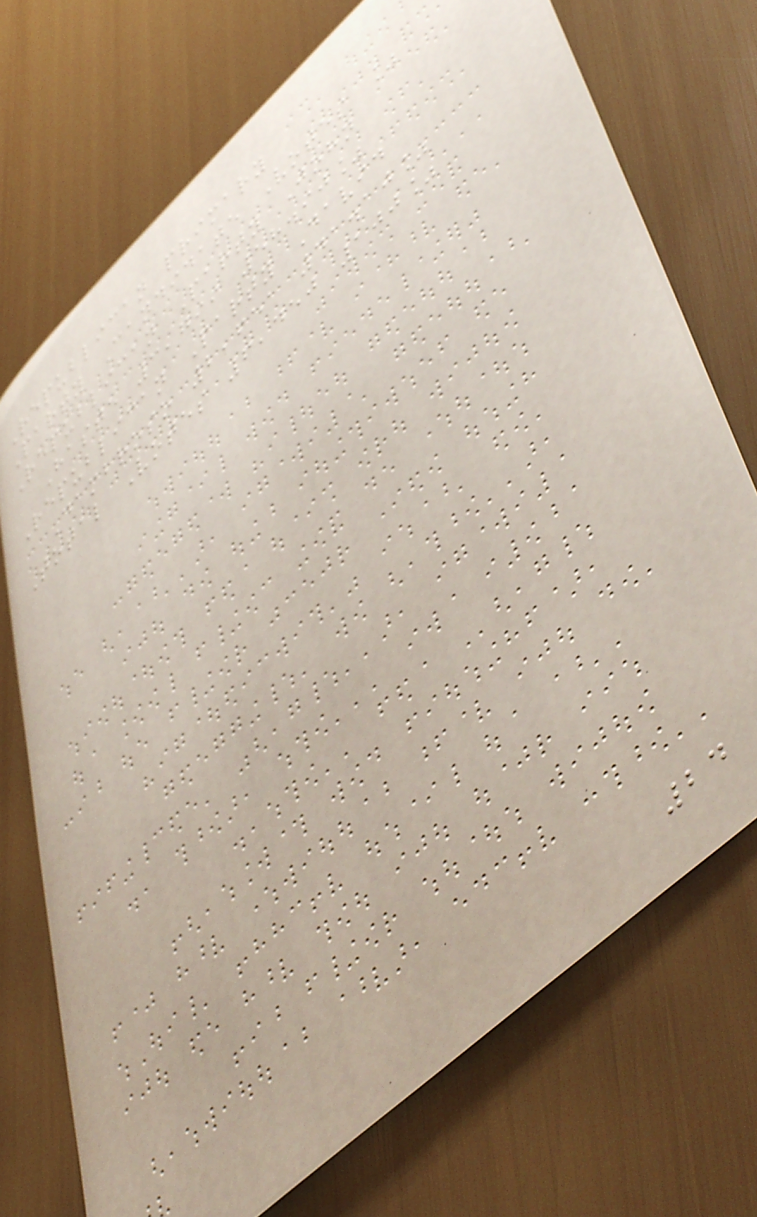Republican primary
Party Candidate Votes %
Republican Party John
Haste 3,799 58.90%
Republican Party David
Dambroso 2,651 41.10%
Total Votes 6,450 100%
24
